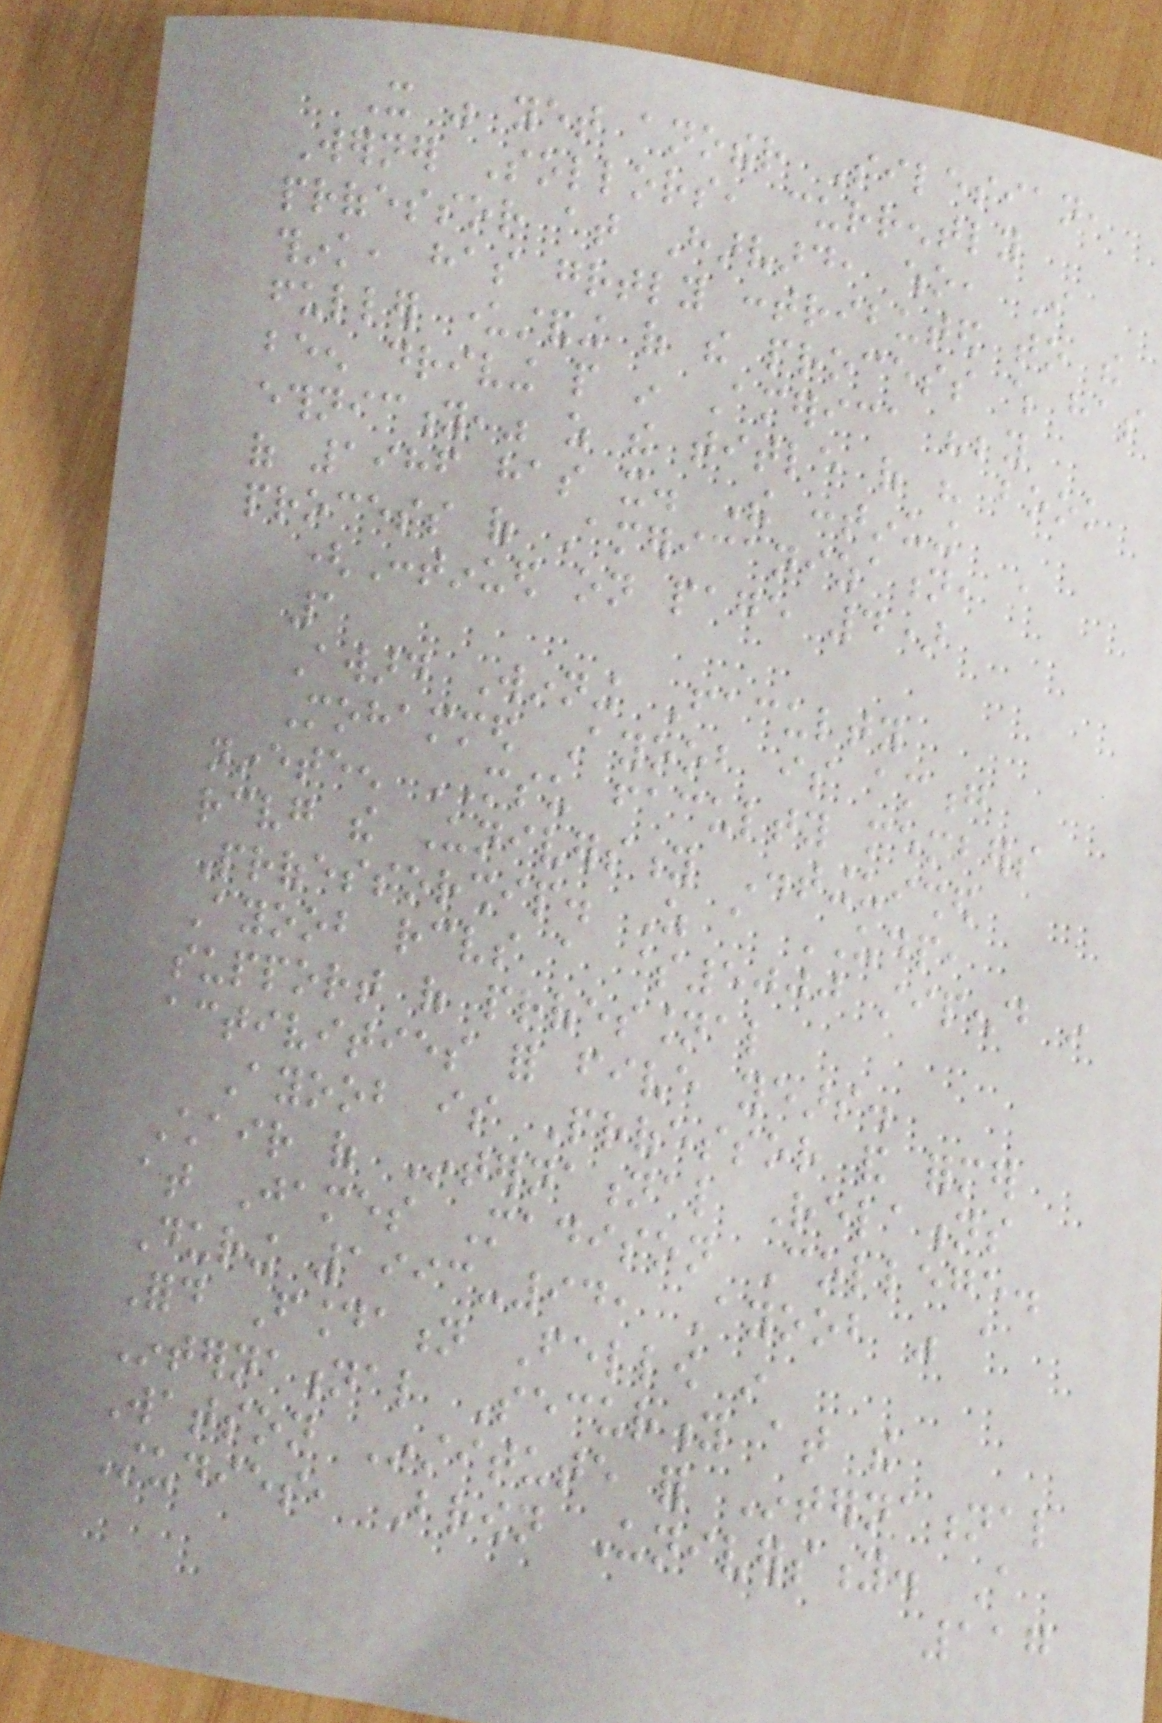It was yet another Silesian,
Werner Sollors, currently
professor at Harvard, who, I
think, has greatly contributed to the
fuller understanding of the process which has
been driving people in America "beyond
ethnicity," as the title of his book
of 1986 has it. The continuing
process of Americanization, a
(Continued on page 4)
1
Award Winning Faculty
Mohammed Ayoob is among
nineteen MSU faculty members
receiving the University Distinguished
Professorship. As a UDP,
Ayoob receives a $5000 stipend in
support of professional
activities for five years.
Ayoob is Professor and former
Chair of International Relations
at James Madison College.
During 1993-94, Ayoob was a
Ford Foundation Fellow in
International Security at the
Watson Institute for International
Studies, Brown University. A
117
